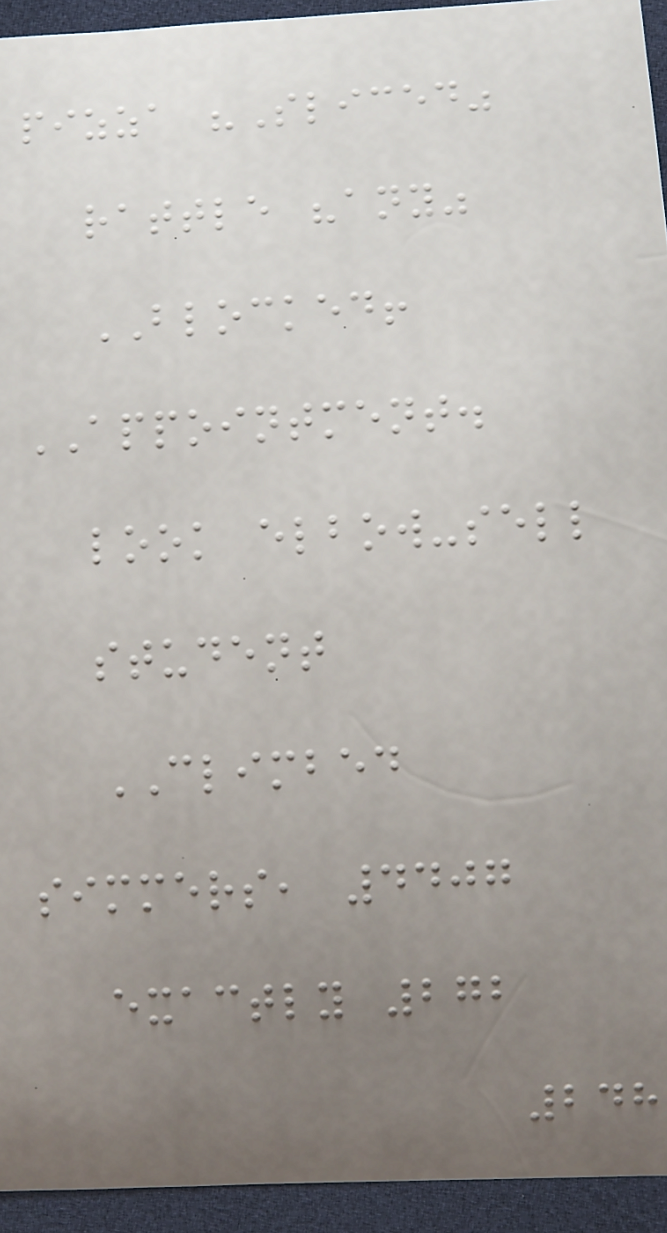pizza "Sliced"
rattle "any"
BLOCKED!
APPOINTMENT.
look elbow-sell
student
CLIMBED
simmers, 4407
exactly 272
248
